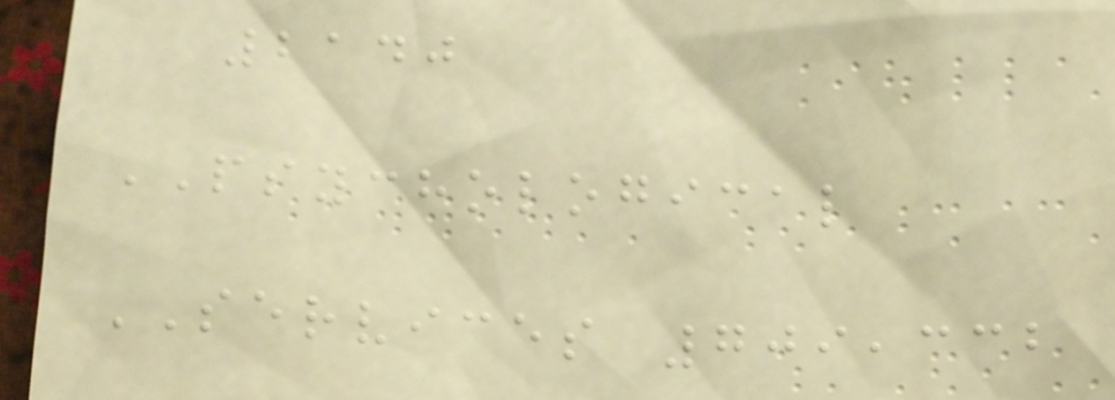2140
PSYCHOLOGICAL
SERVICES 709,332
